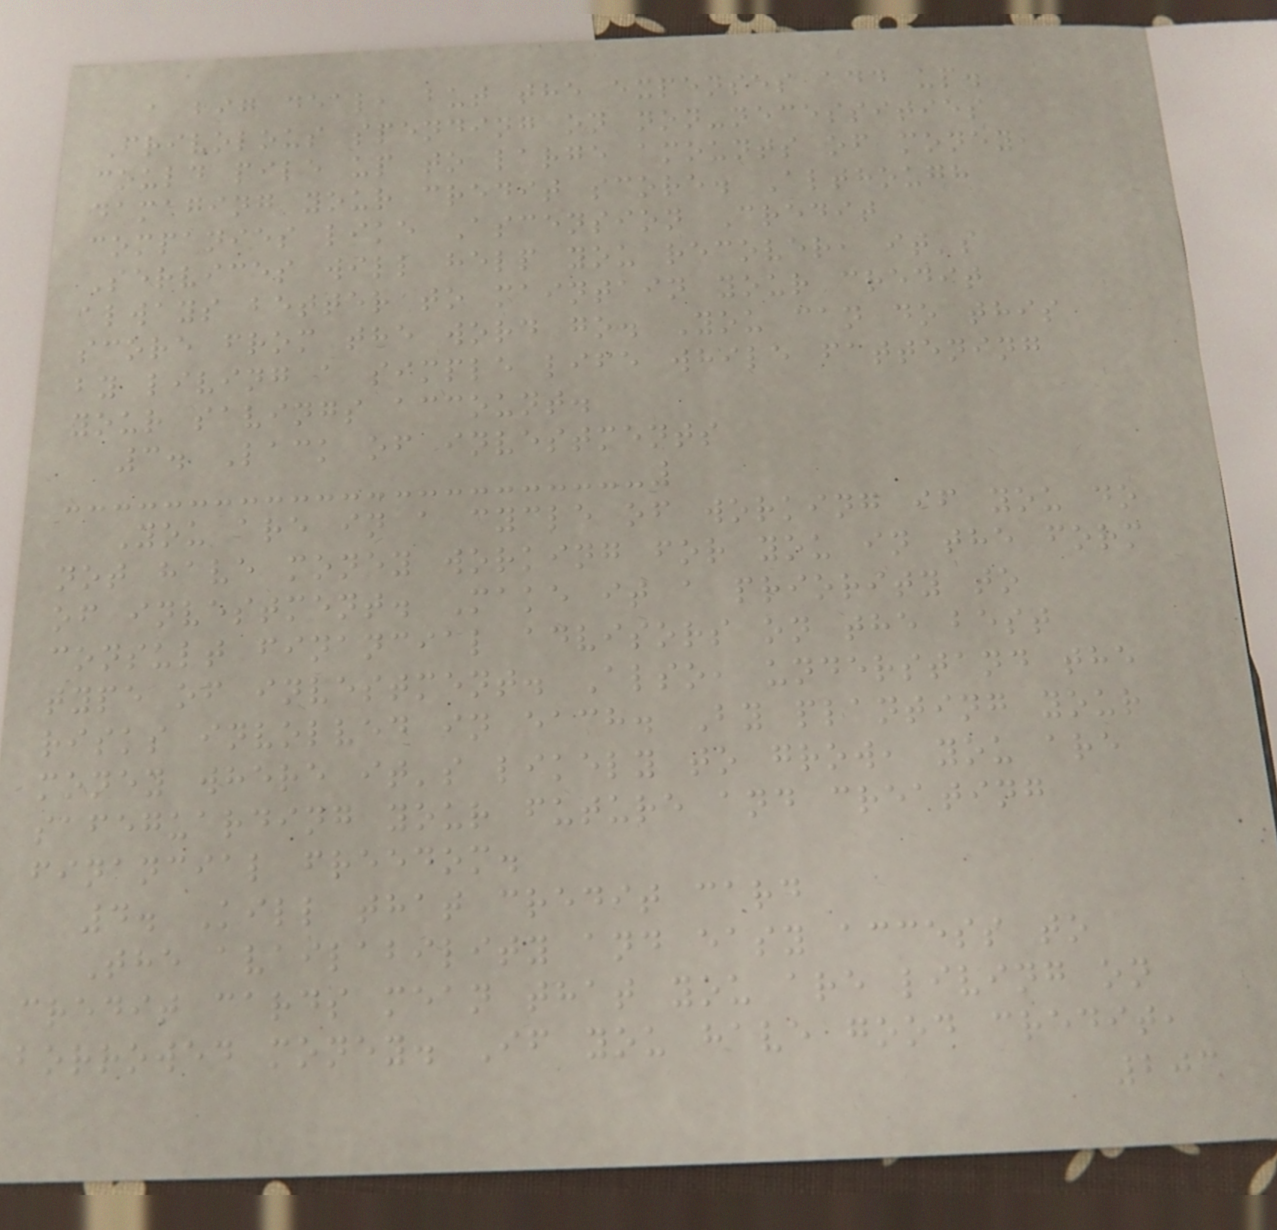a big deal, but the expenses add up.
Frivolous spending on non-necessities
could pile up to large amounts of money,
damaging your credit score. Although
companies like Ascension Credit
Services will help you recover, it's
always better to maintain your credit
score from the word go. You can do this
by living a simple life while fattening
your savings account.
3. Lack of investments
You are in a cycle of working if you do
not have money working for you in the form
of investment. Make it a priority to
consult financial advisors on the best
type of investment. Also, understand the
risks involved in each. By planting your
money where it's likely to grow, you are
safeguarding your future and creating
financial freedom.
4. Kill that credit card
The availability and easy access to
credit cards mean that you are living on
borrowed money. If you have good credit,
203
